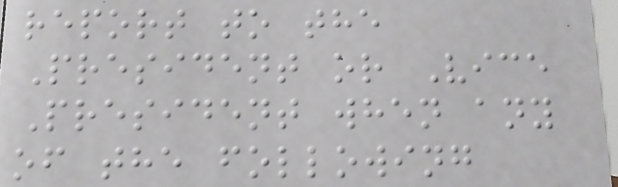report to the
President or Vice
President when any
of the following
